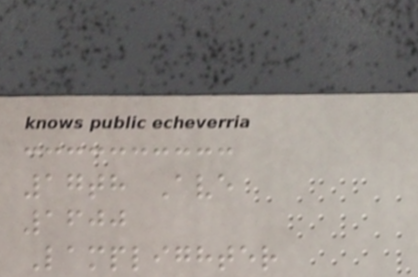17th Ave
1600
Lamplighter
